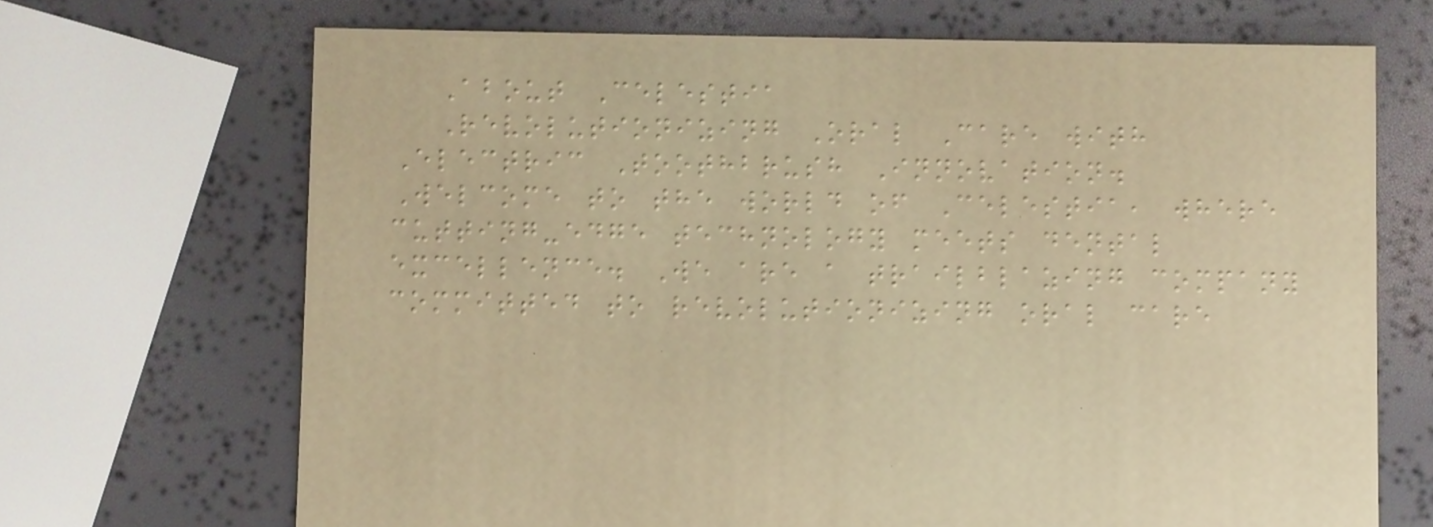About Celestia
Revolutionizing Oral Care with
Electric Toothbrush Innovation.
Welcome to the world of Celestia, where
cutting-edge technology meets dental
excellence. We are a trailblazing company
committed to revolutionizing oral care
